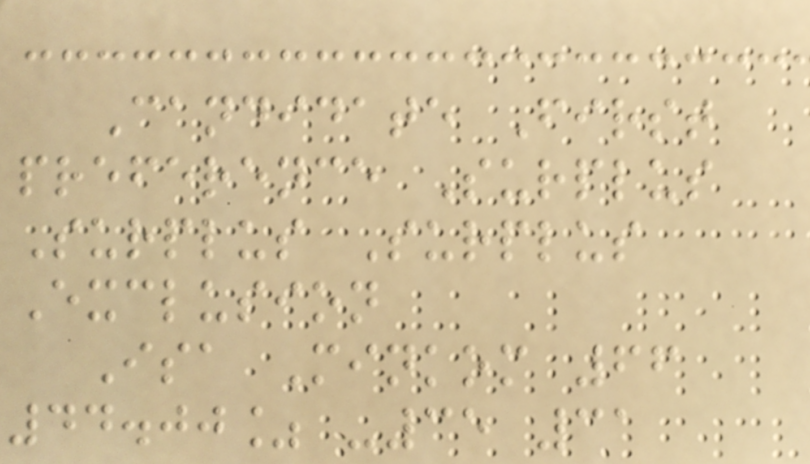Candidate First
preference Surplus
Surplus Surplus
Exclusion
Isa Minkom 66
44.00% -35 31
